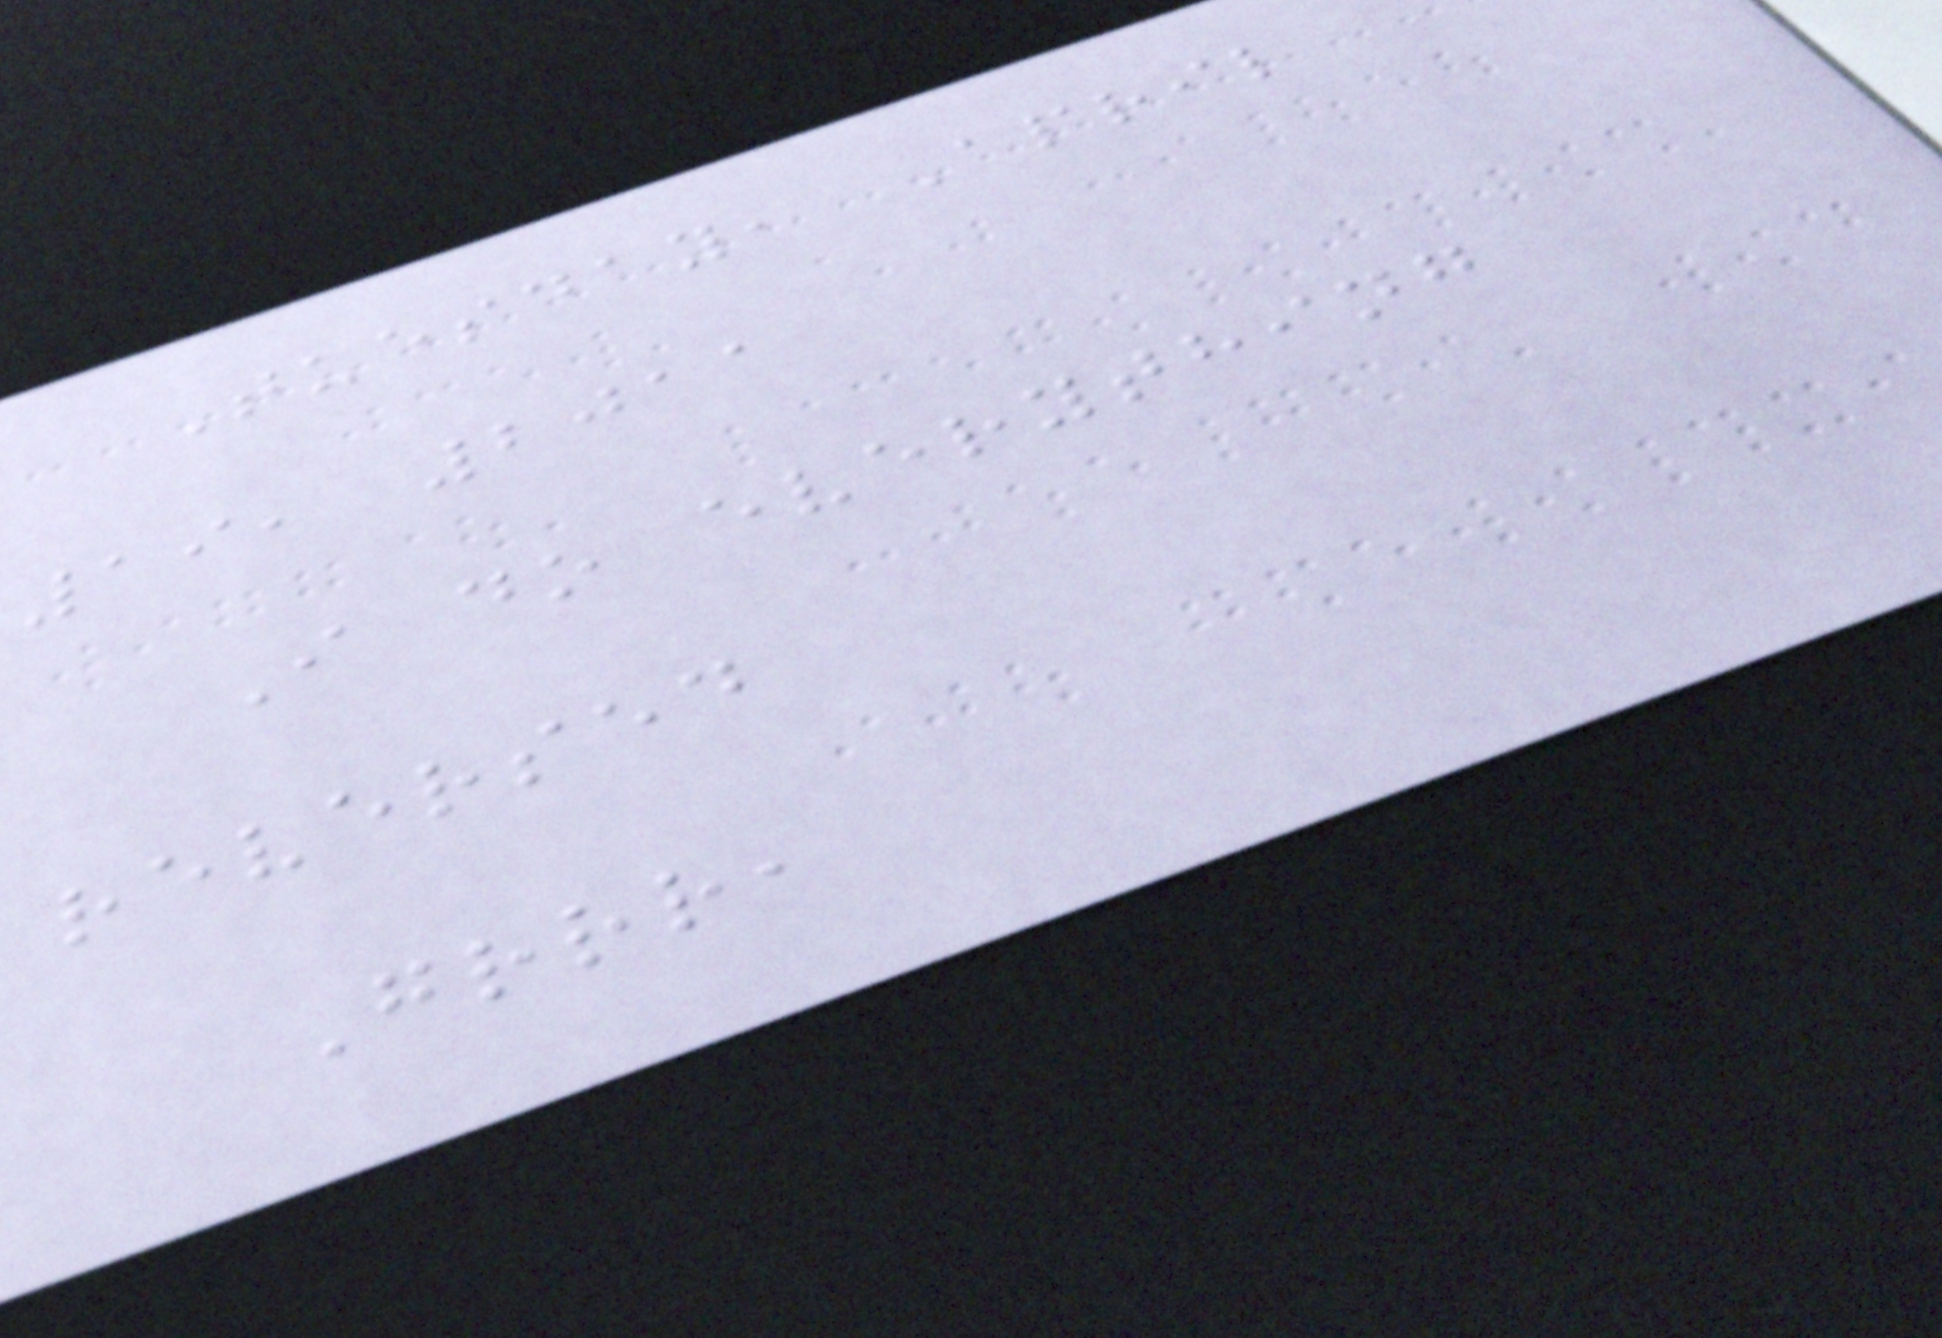Tuesday, April
19, 2011
I do everything
reversed
Grrr,
